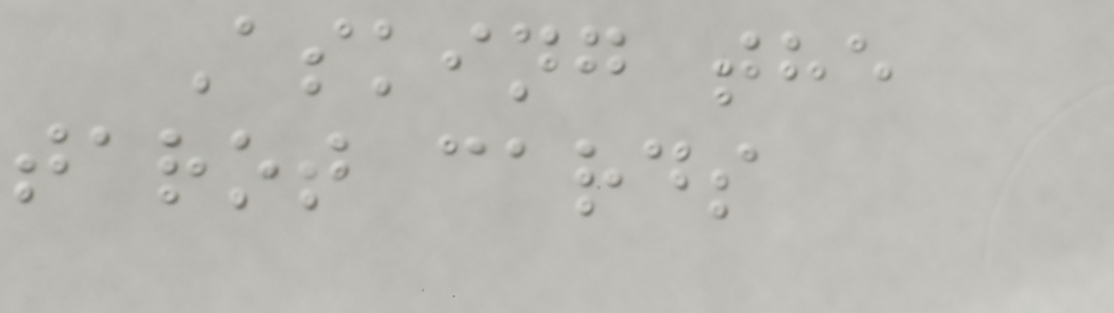Asking the
tarot cards
